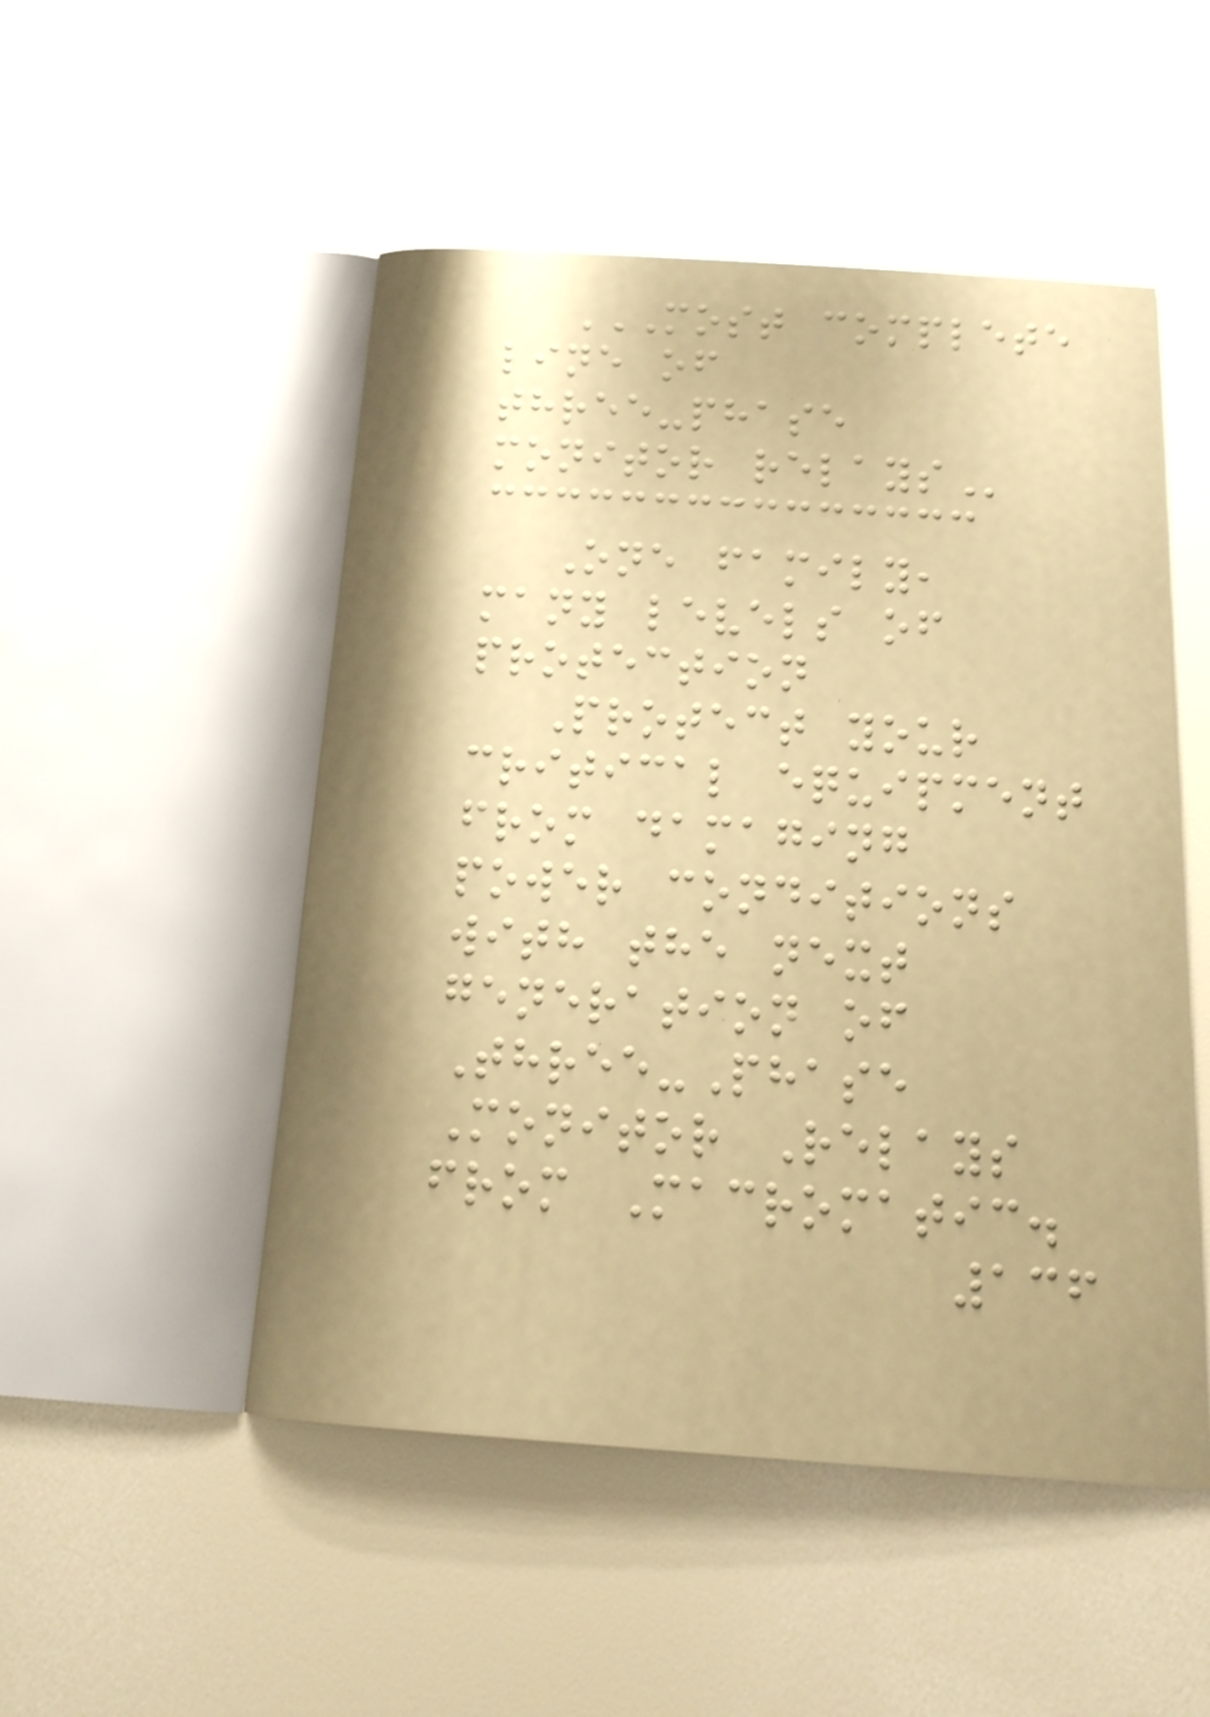MOST COMPLETE
LINE OF
THREE-PHASE
MONITOR RELAYS
One family,
many levels of
protection
Protect your
critical equipment
from damaging
power conditions
with the next
generation of
Three-Phase
Monitor Relays
from Macromatic.
136
